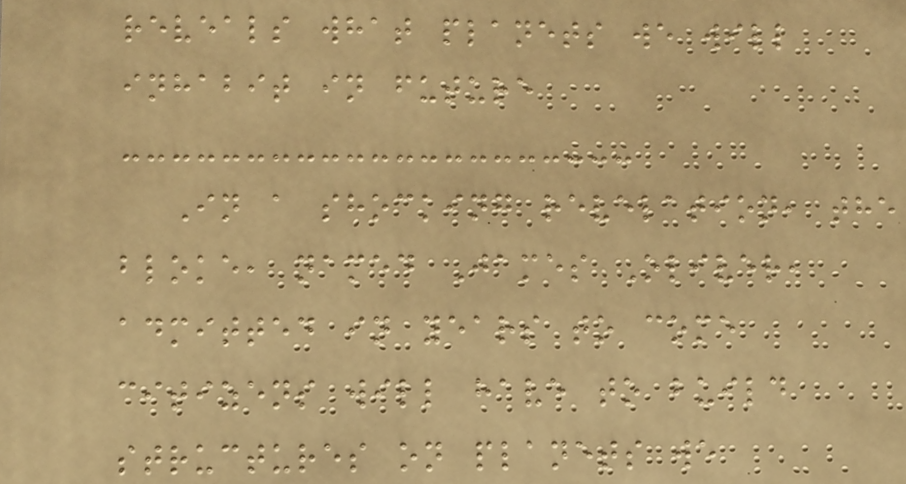reveals what planets we will
inhabit in future
In a shocking revelation, the
bloke, named James Oliver,
admitted in years to come
citizens will have to build
structures on planets we
